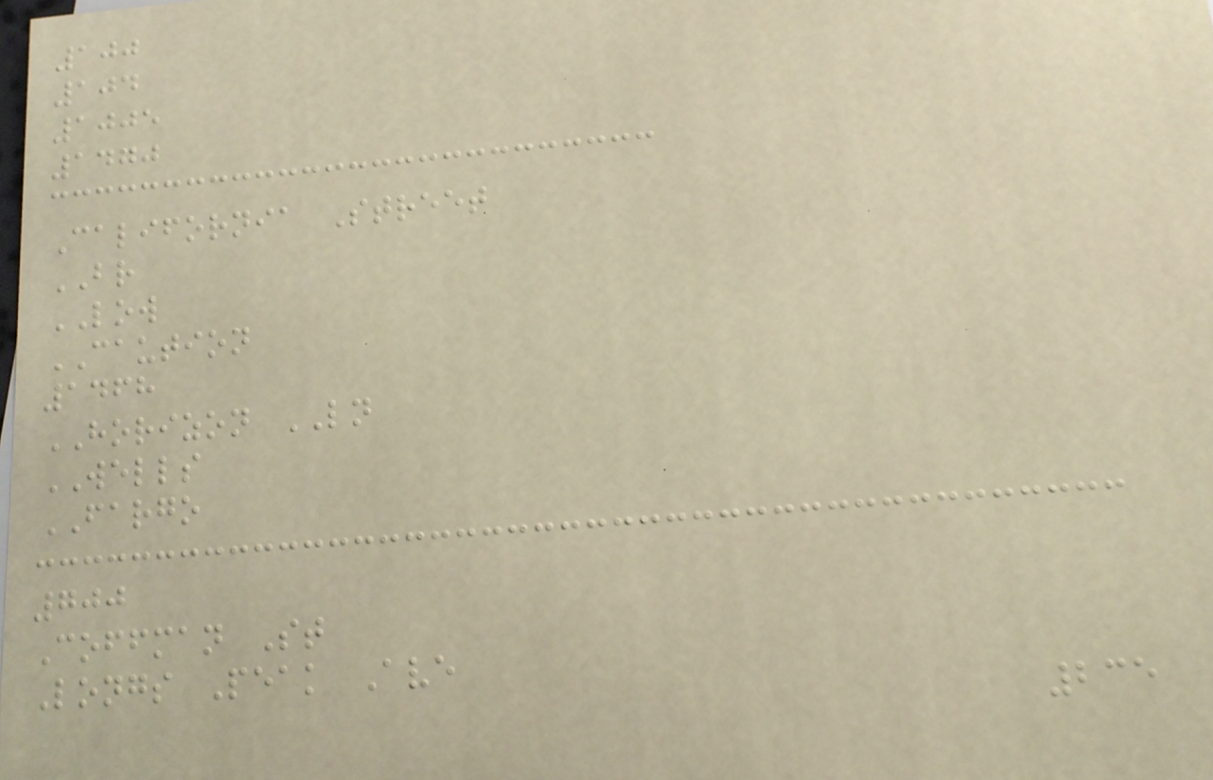100
104
1005
1470
California Street
BR
LOW
CAUTION
1468
HORIZON LN
WELLS
FARGO
700
Coffman St
Longs Peak Ave
235
